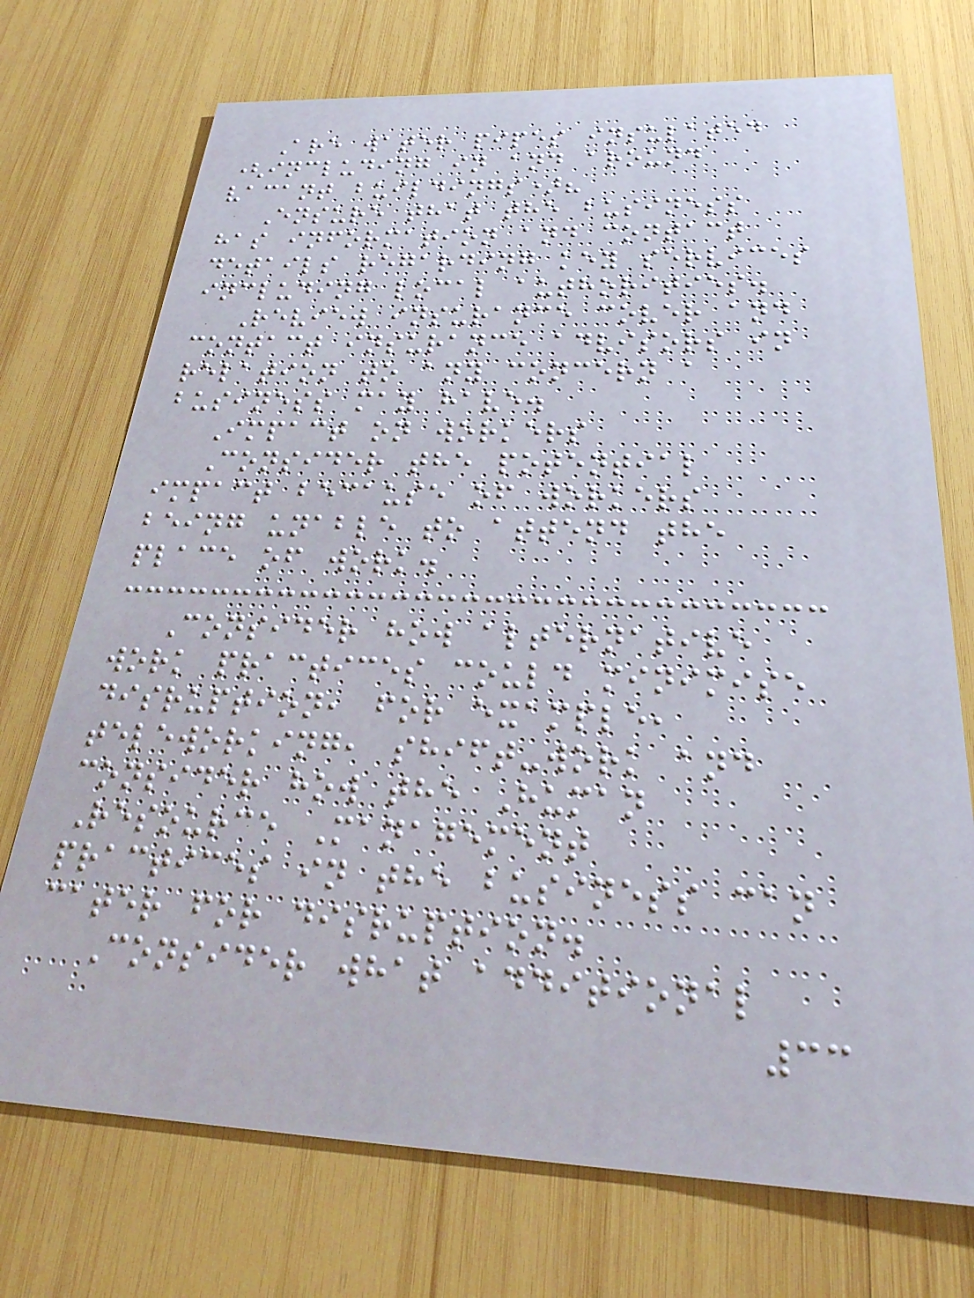Are water pipes insulated
(including in and around
vacant buildings)?
Ensure that the business
has information and contact
details regarding key services
including local authorities.
Review insurance cover and
contact insurance advisors in
relation to any concern a
business may have.
Impact on workers
Consider the potential
impact because of workers
being unable to attend the
place of work.
Consider how alternative
work practices could minimise
disruption, for example,
teleworking, shift-work and
consider how the Human
Resource Management
practices in the business can
cater for disruption.
Consider what additional
33
